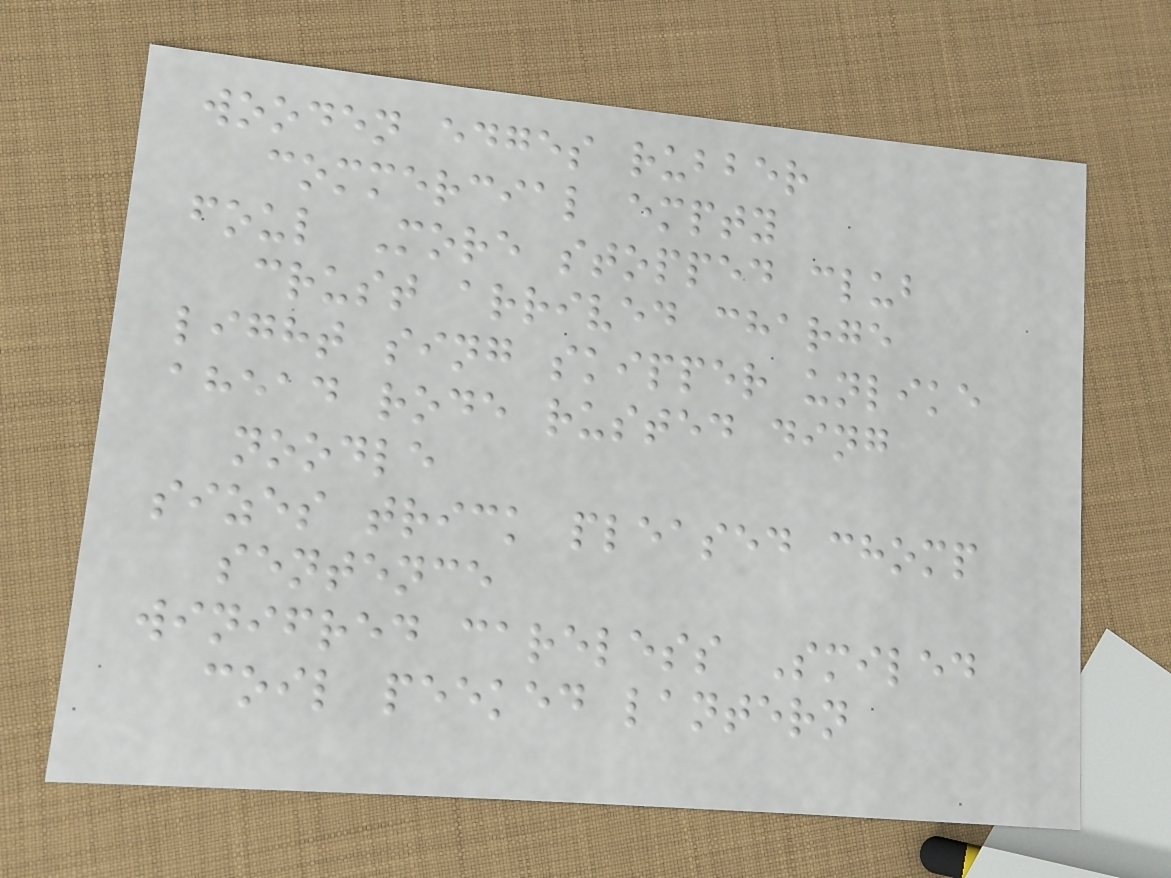wooden edges rubber
commercial empty
foul More stopped club
crust arrived charge
light sing skipper unlike
ahead rode rusted ding
noodle
sizes trick pleased chomp
sentence
winifred careless Smiled
coil peeked lantern
